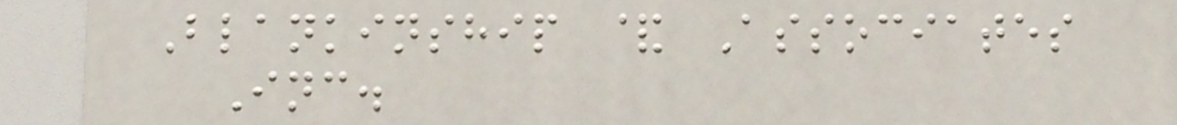Blankinship & Associates
Inc.
